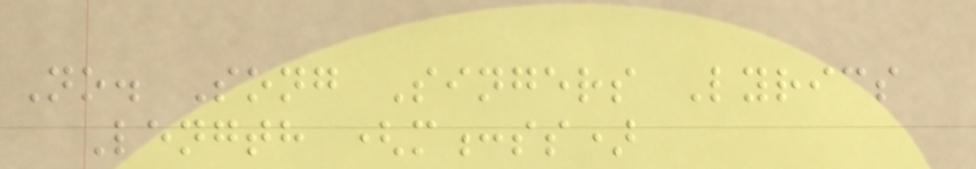No. Song Singers Lyrics
Length (m:ss)
